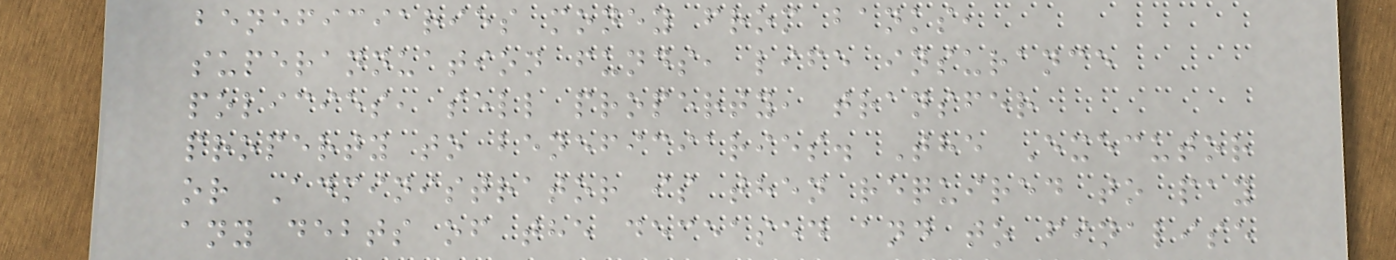beneficiaries money from banks,
superannuation funds, life insurance
policies, sell property, transfer
property to beneficiaries. The Executor
or Administrator is then required to pay
any debts of the deceased and to finalise
